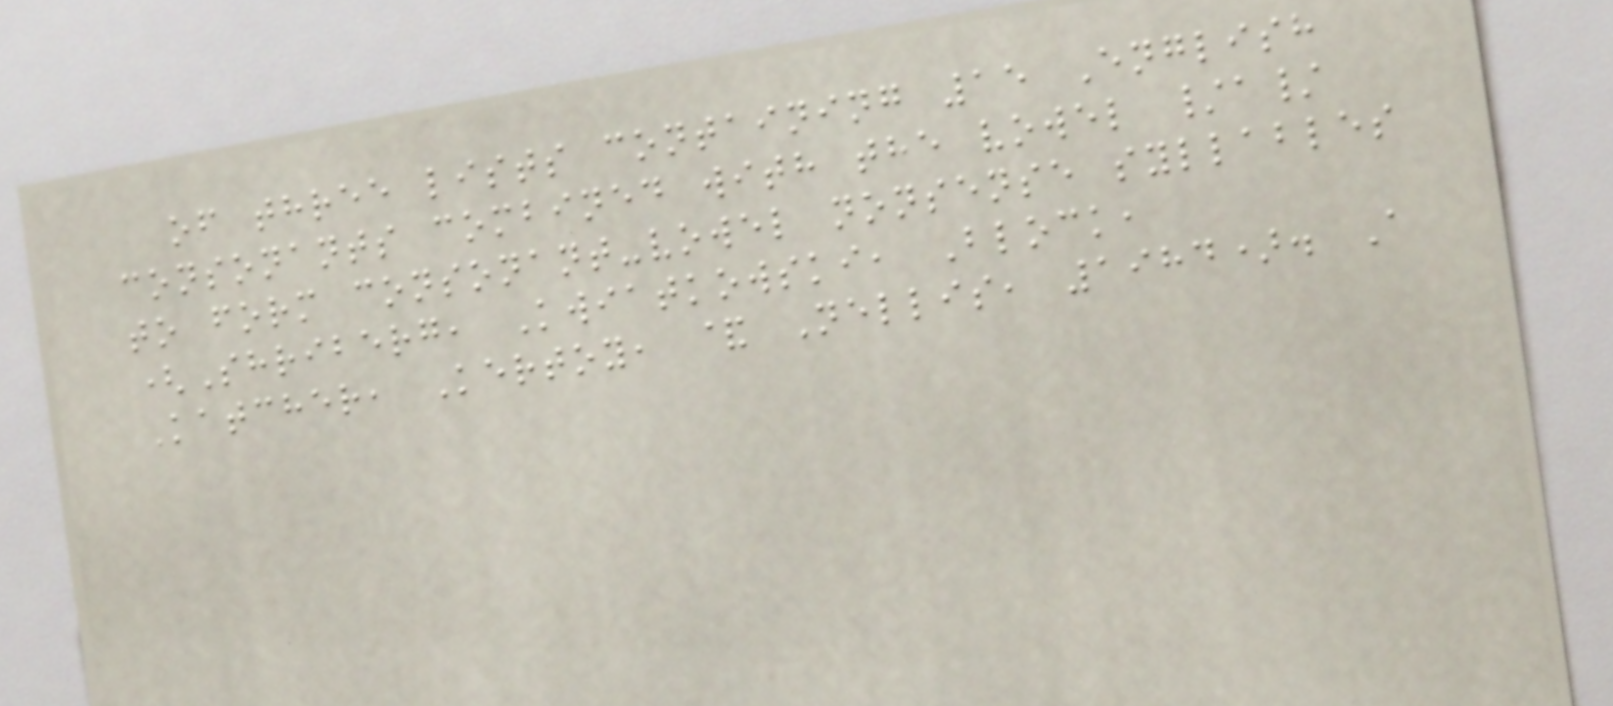of three lists containing 15 English
consonants combined with the vowel /a/
to form consonant-vowel nonsense syllables
(Shriberg, Kwiatkowski, Block,
Katcher, Kertoy, & Nellis, 1984). A
